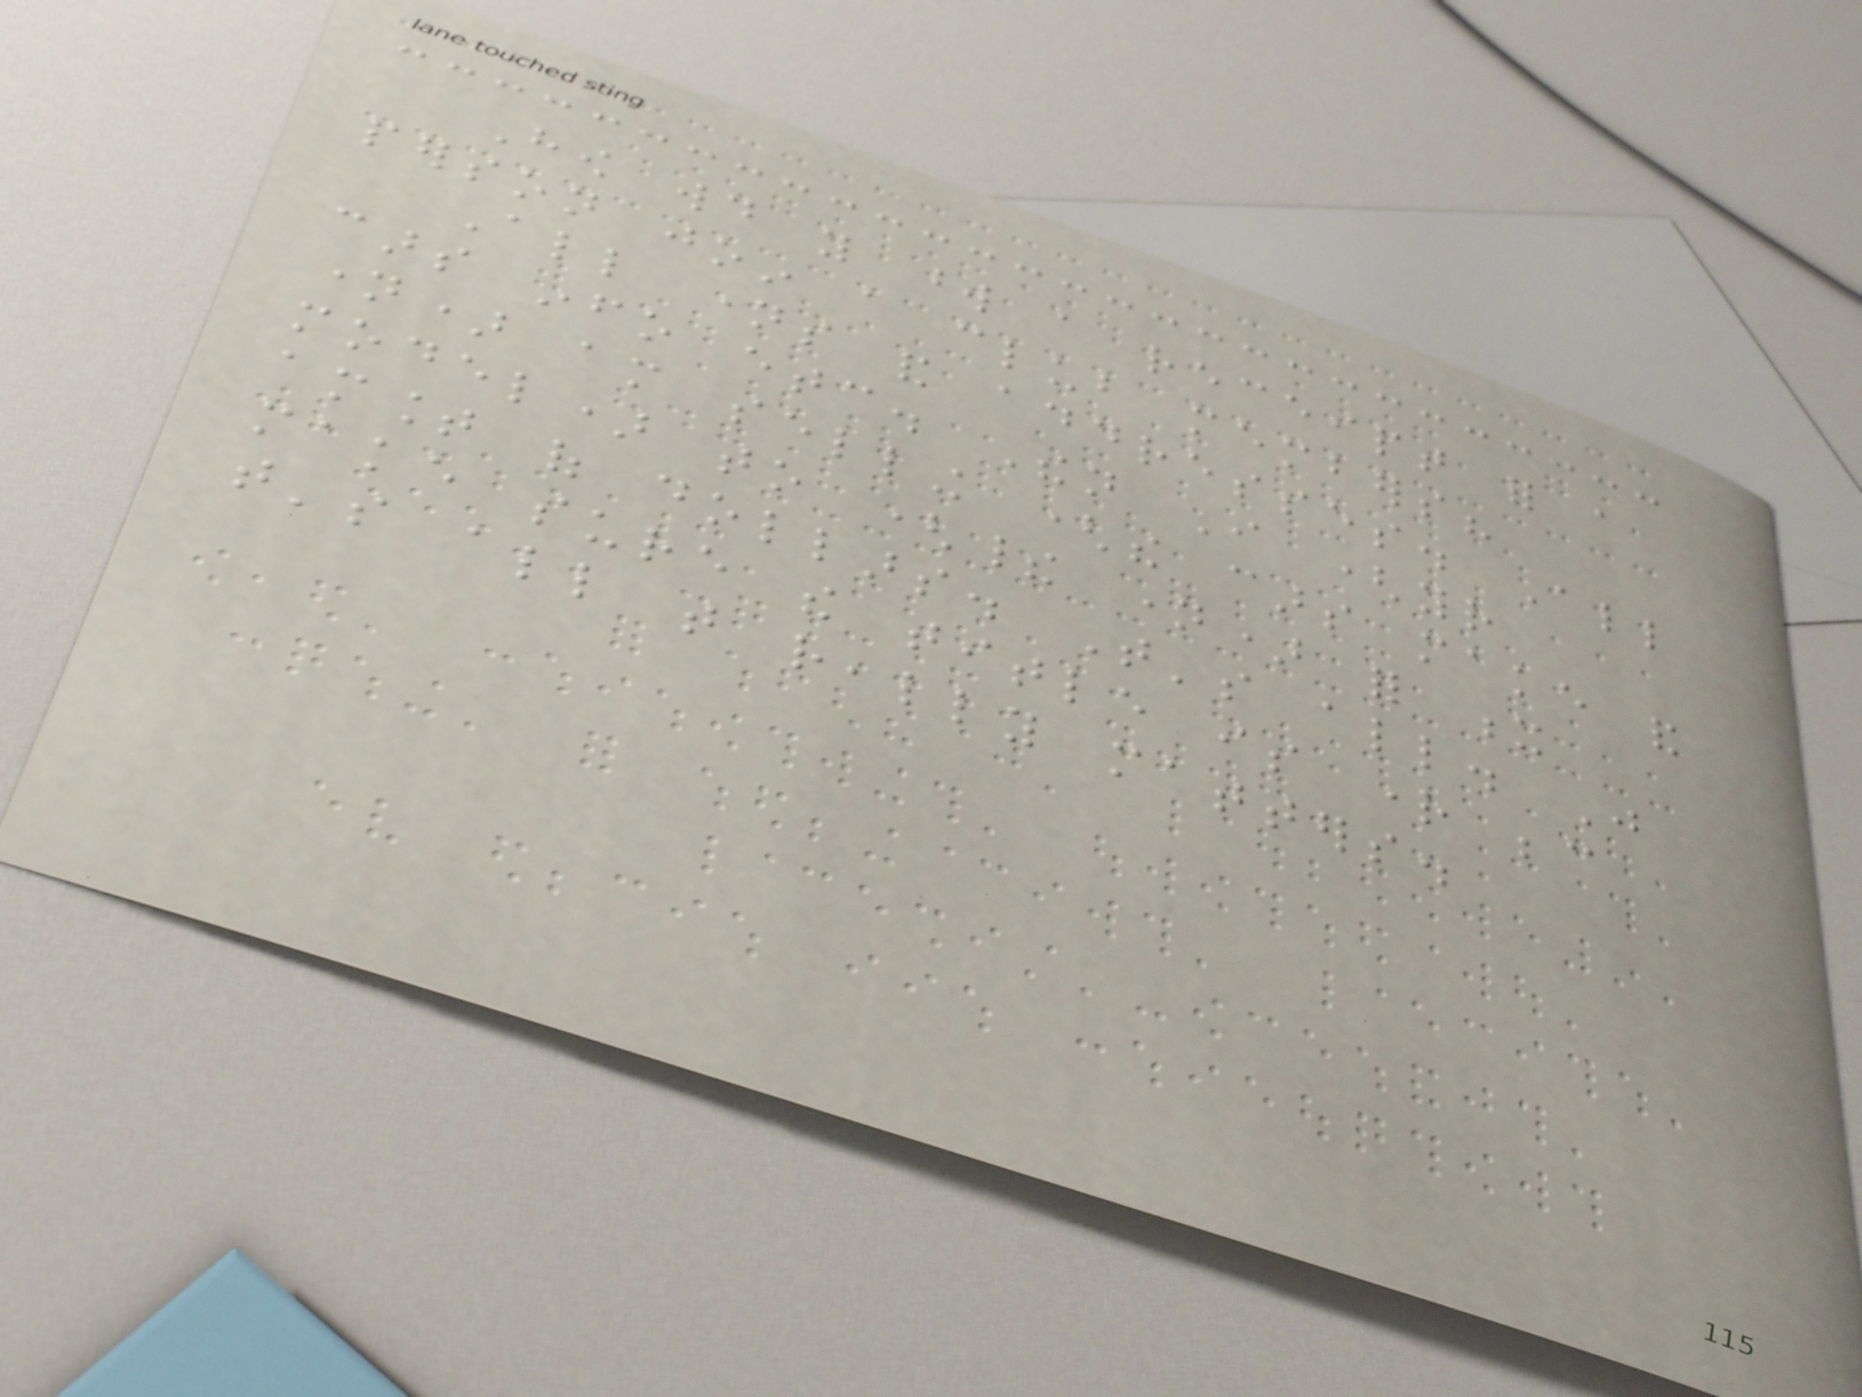How would you word a receipt for a
person join a club members?
All names and addresses. All
cars info etc. Then I (your
name) am selling (the cars make and
model) to (their name) for x
amount of dollars. That's all. Just
make sure the title is right because
that's all that really matters.
